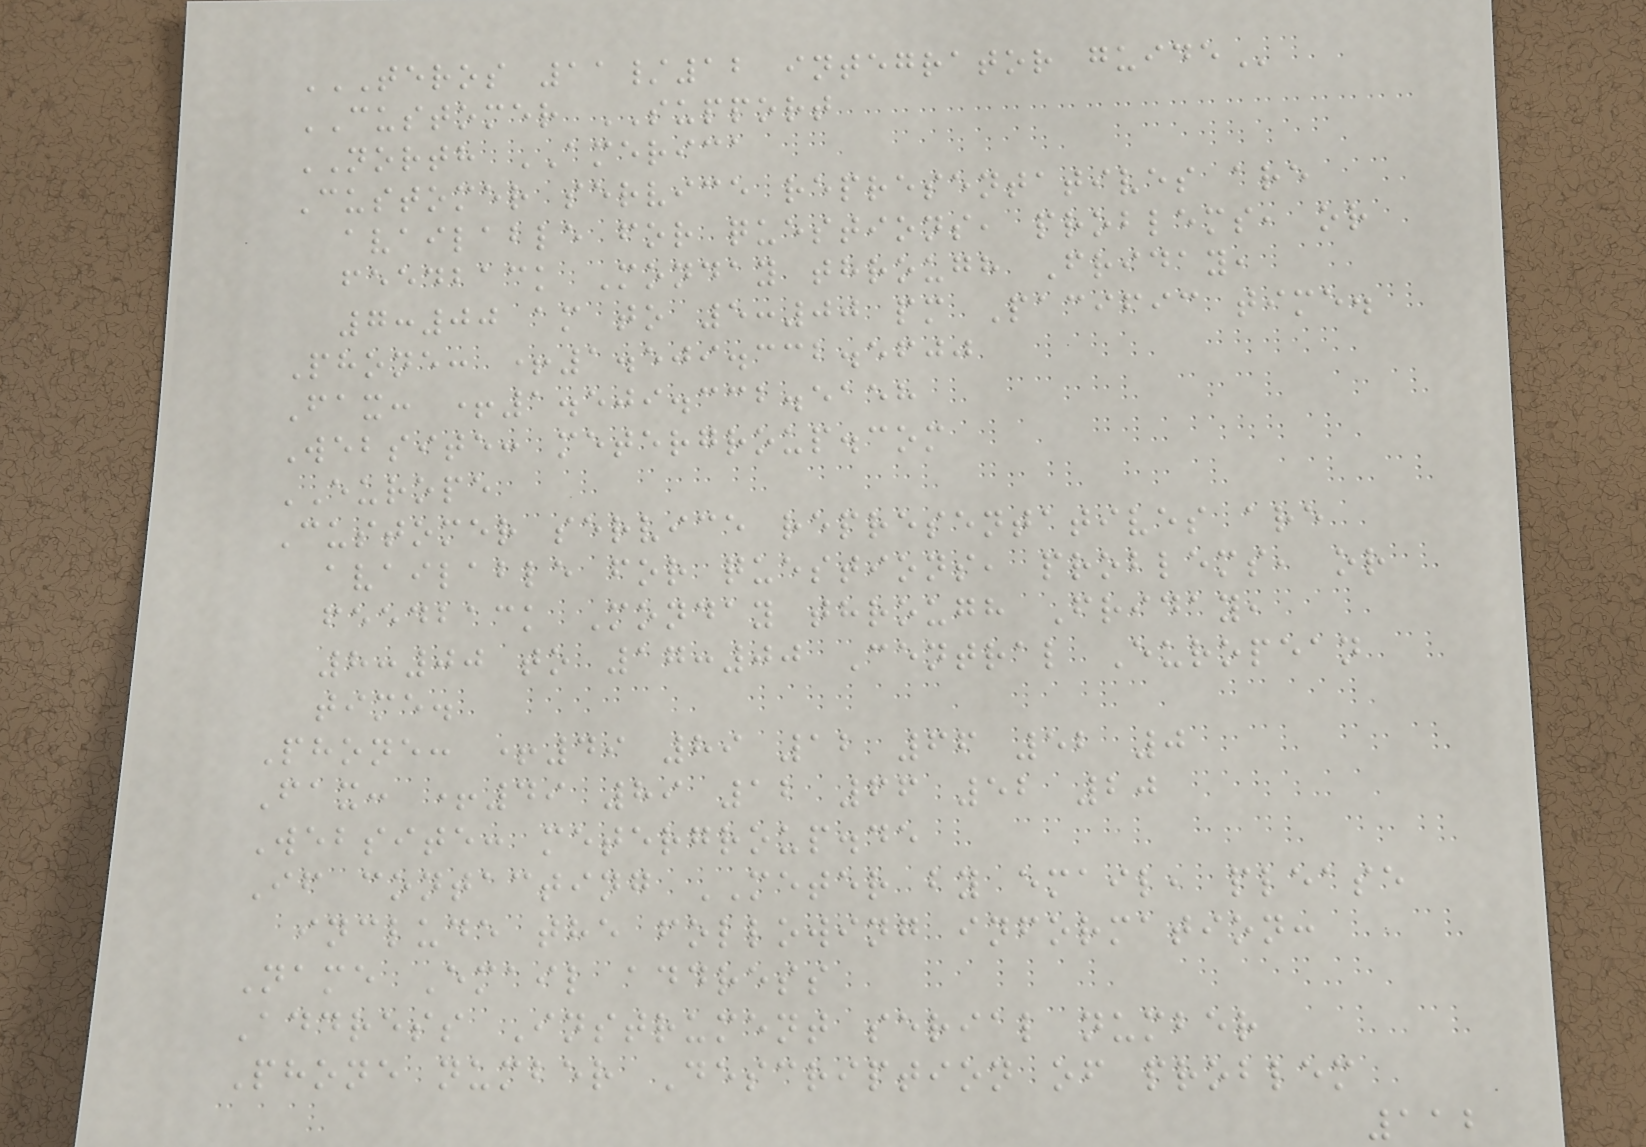TEROS 11/12 INTEGRATOR GUIDE
CUSTOMER SUPPORT
NORTH AMERICA
Customer service representatives are
available for questions, problems, or
feedback Monday through Friday,
7:00 am to 5:00 pm Pacific time.
Phone: +1.509.332.5600
Fax: +1.509.332.5158
Website: metergroup.com
EUROPE
Customer service representatives are
available for questions, problems, or
feedback Monday through Friday,
8:00 to 17:00 Central European
time.
Phone: +49 89 12 66 52 0
Fax: +49 89 12 66 52 20
Website: metergroup.de
If contacting METER by email, please
include the following information:
Name Email address
Address Instrument serial number
Phone number Description of problem
112
